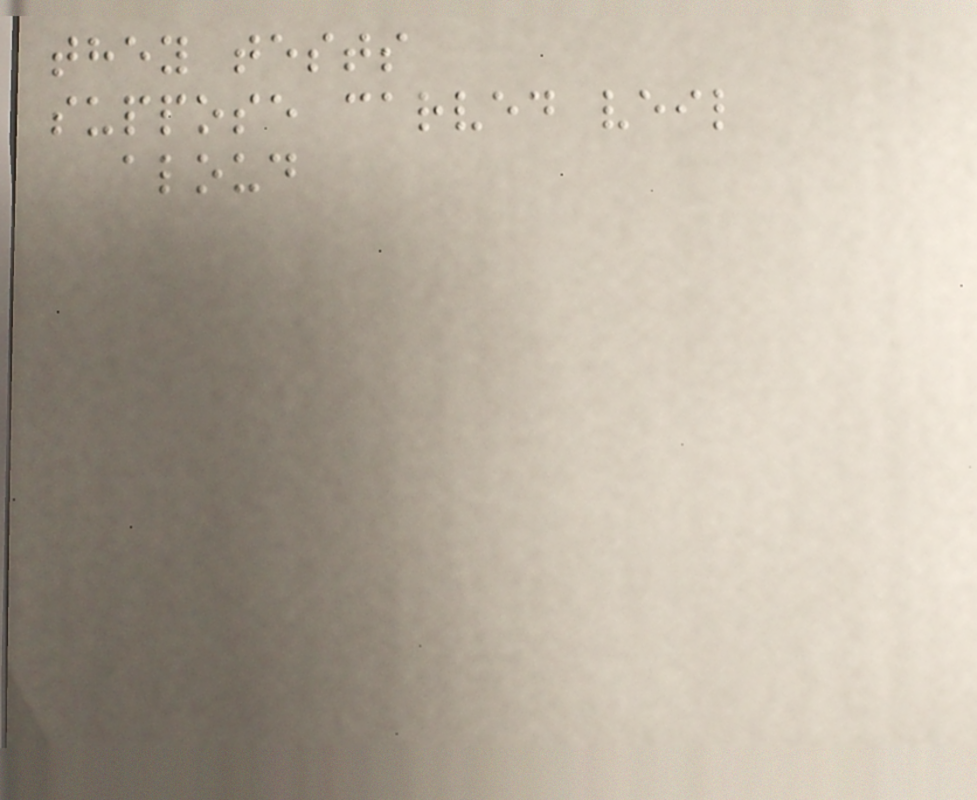they tests
suppose carved veil
aloud
